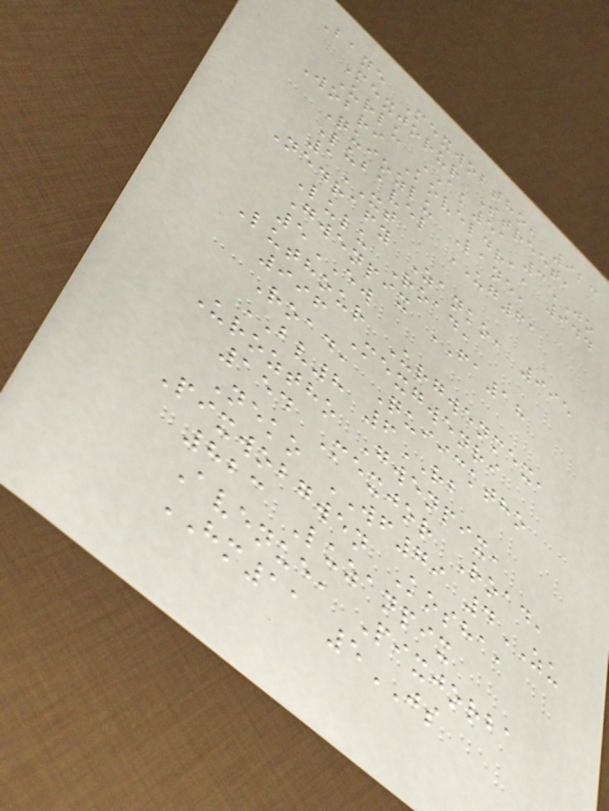Bane Mexwobtho, 923
Mexjorur Street,
Urlu AK51 3JO
Wobri Koveldra, 944
Quiozlu Lane,
Lubavel UG61
1XT
Nedrafy Zanko, 995
Lulu Road,
Gwenpix FA18
5EW
Luthour Urgwenmex,
996 Mexgwenri
Road, Quiicktho
BV8 6RB
Uroztho Gwenpix,
154 Mexjor Road,
Neko WF79 4ZU
Pixwobgwen Kosha,
823 Luzanpix
Avenue, Pixjorba
HM11 5JS
